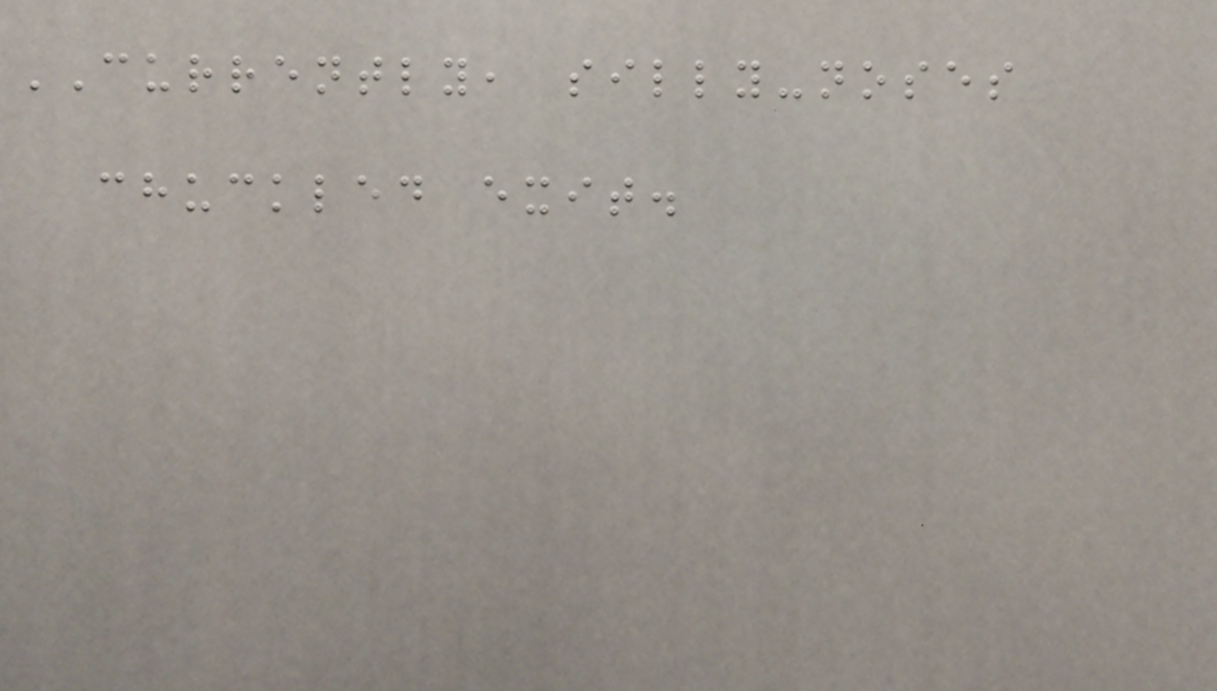CURRENTLY, silly-noses
chuckled exit.
